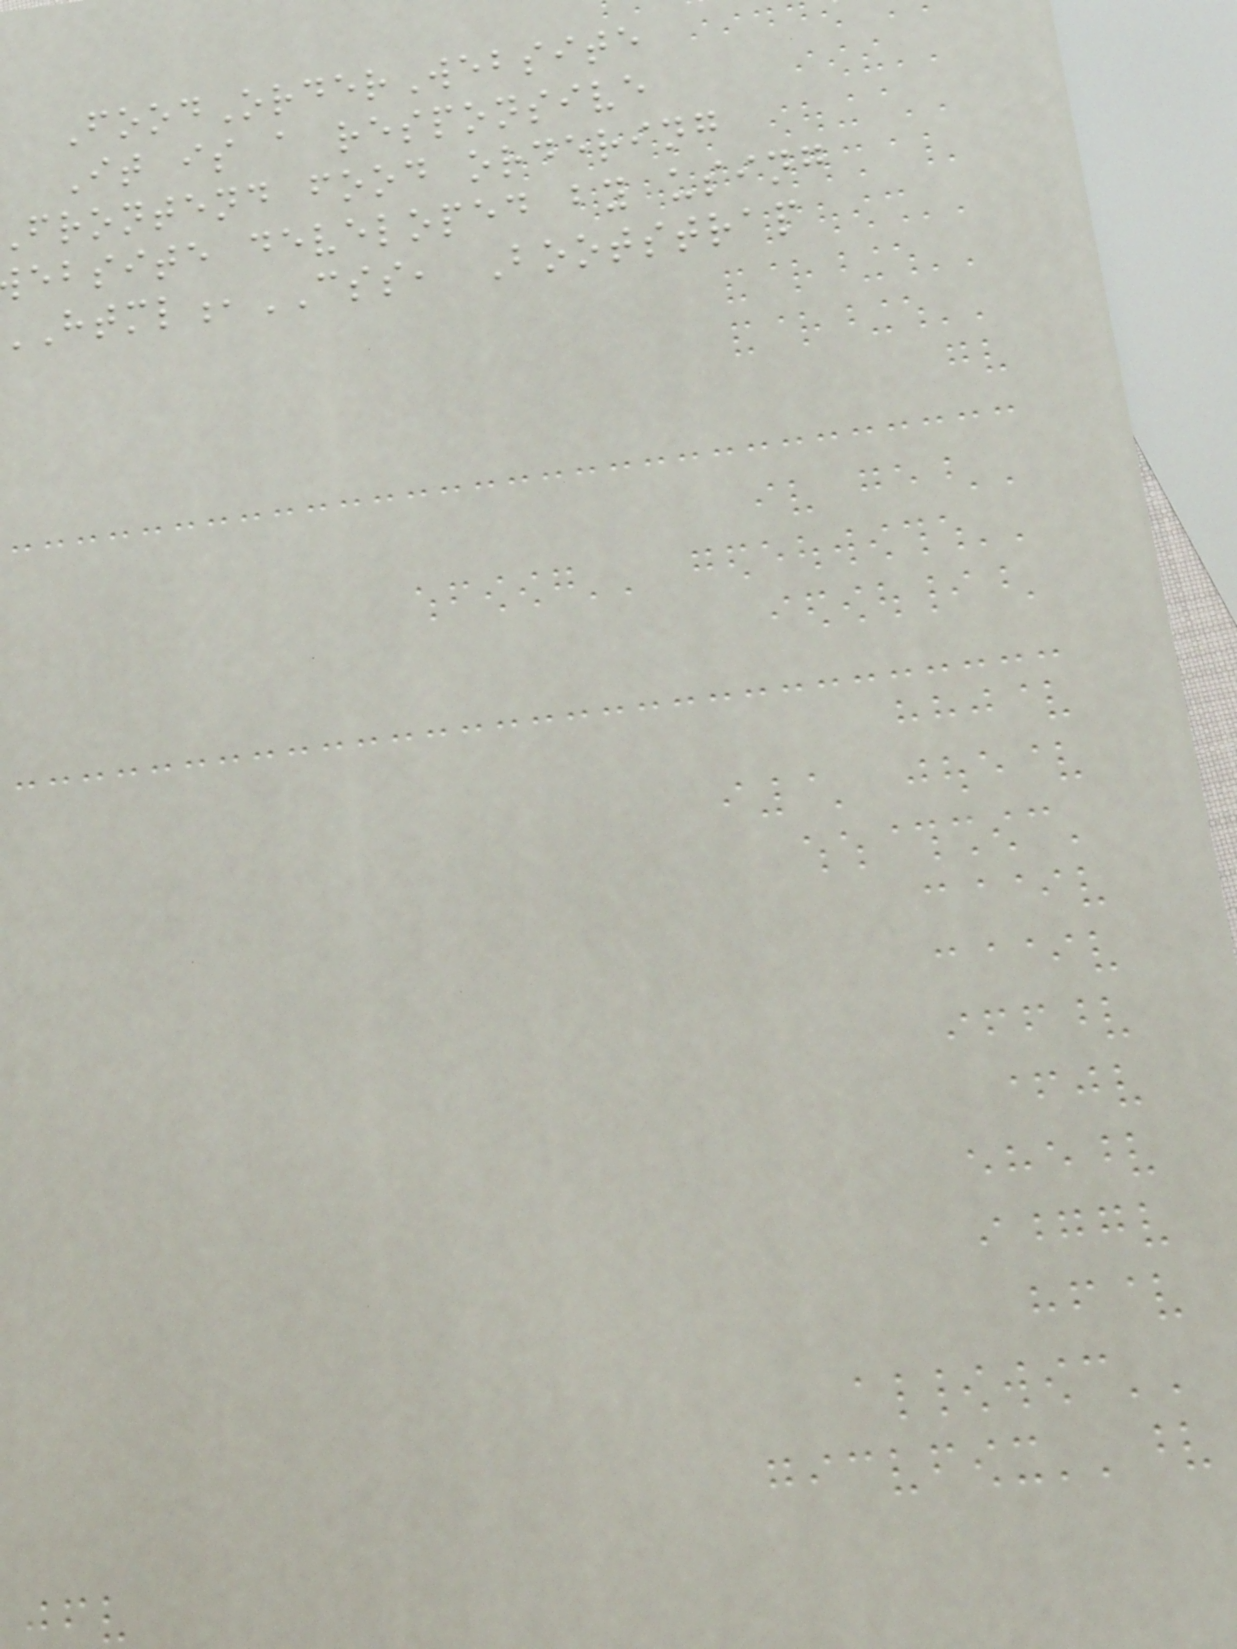FoodOrderWebsite
It is a responsive
frontend food ordering
ebsite developed by using
,CSS, Bootstrap
